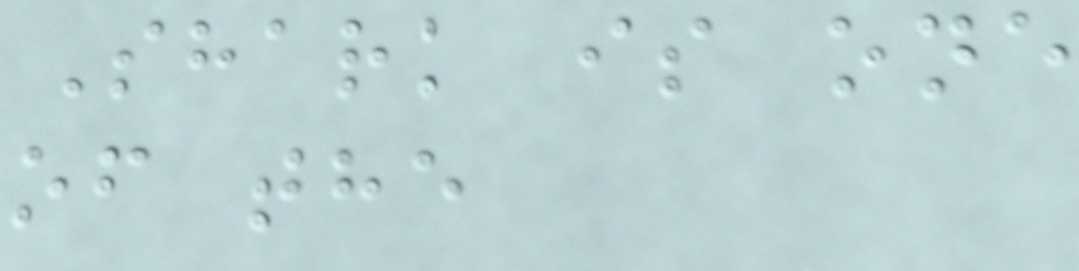Shark is one
of the
